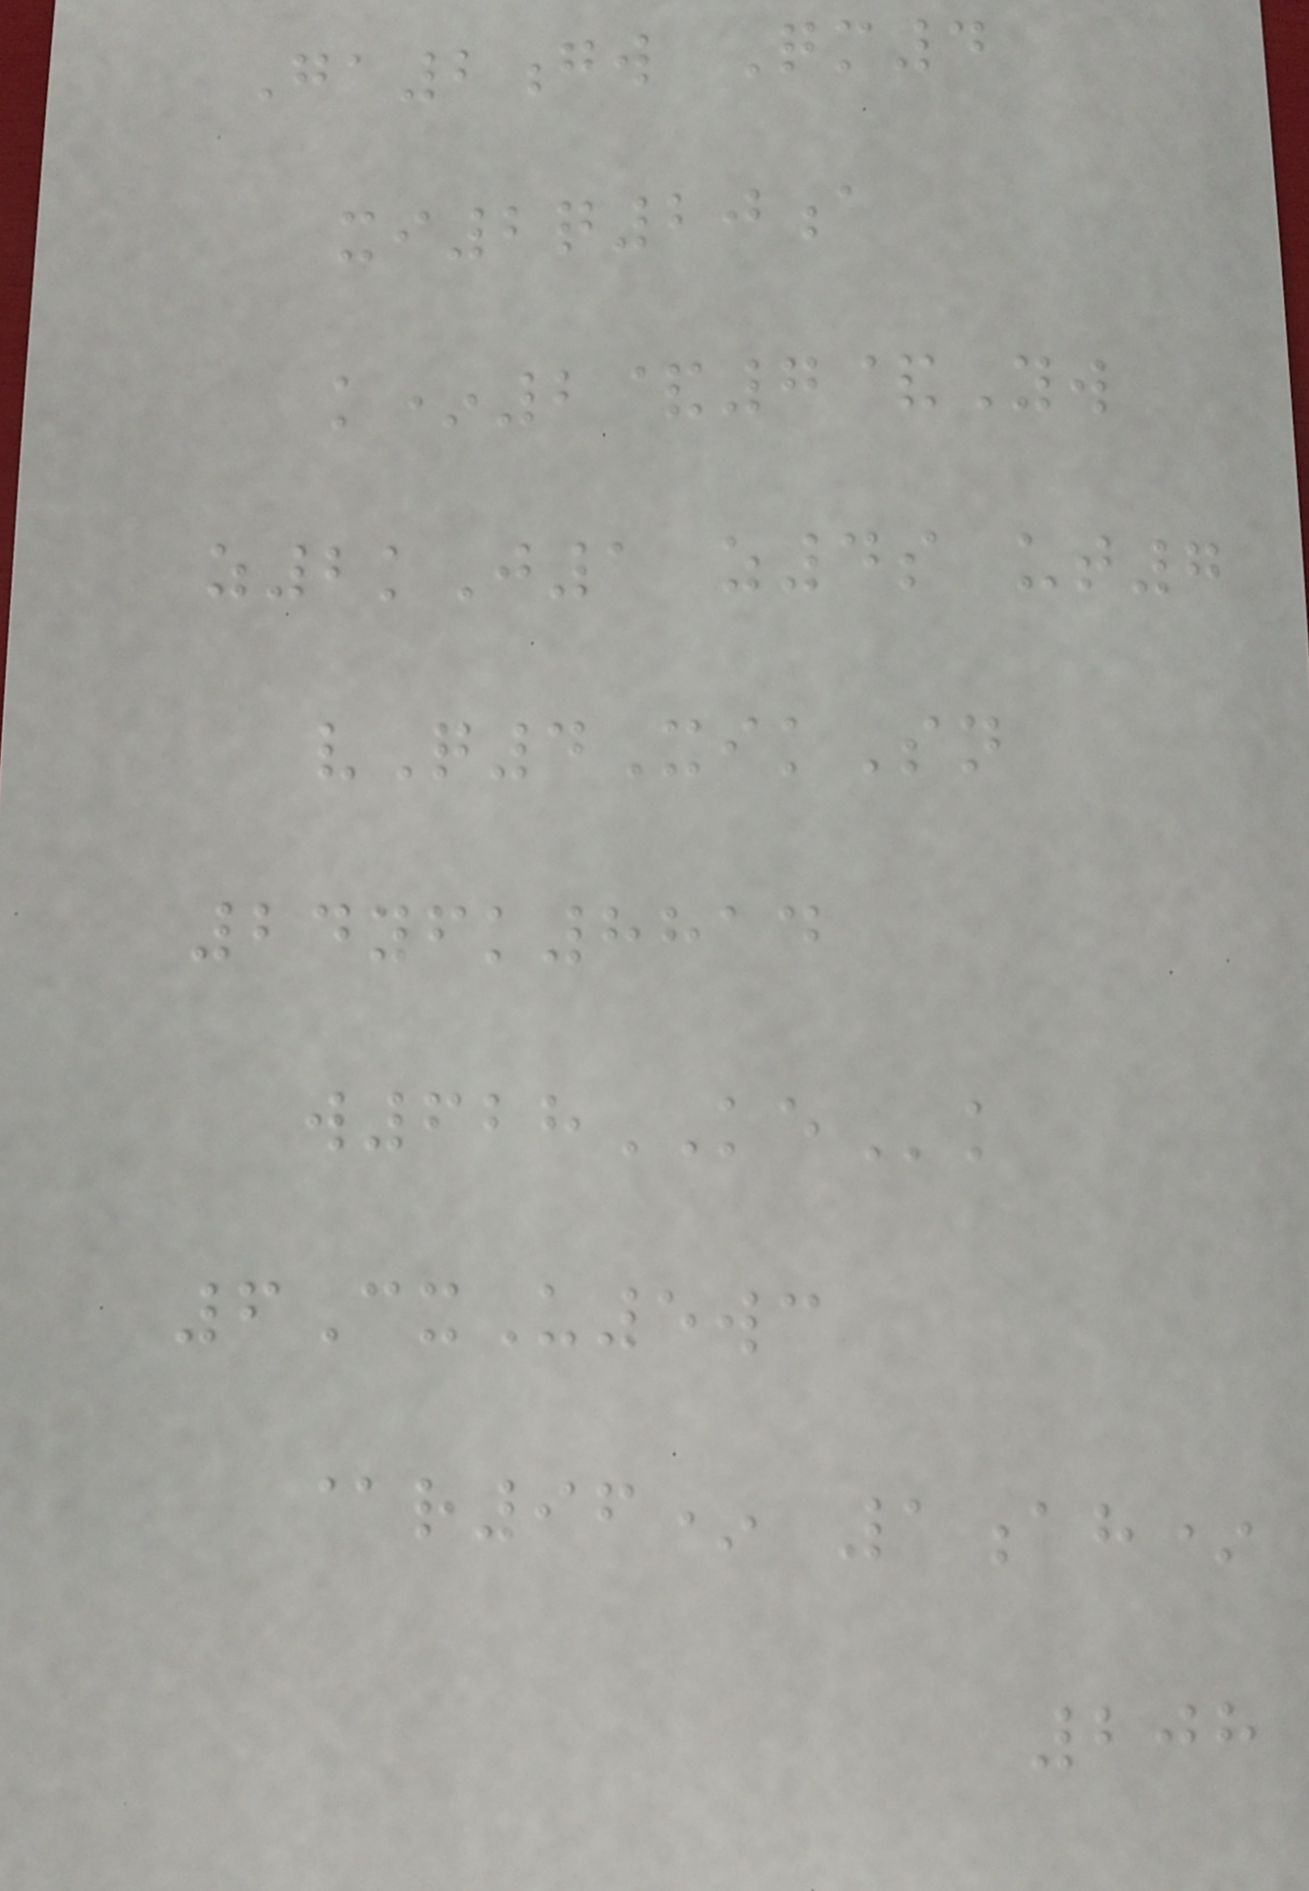Ga2gw Qm4
xi2q20a
k*2&7&Yw
z2kJ1 z4s ut7
vQ4XikSn
24yfk8814
w628KEk
6CxU5wc
@r96* 1ah*
208
